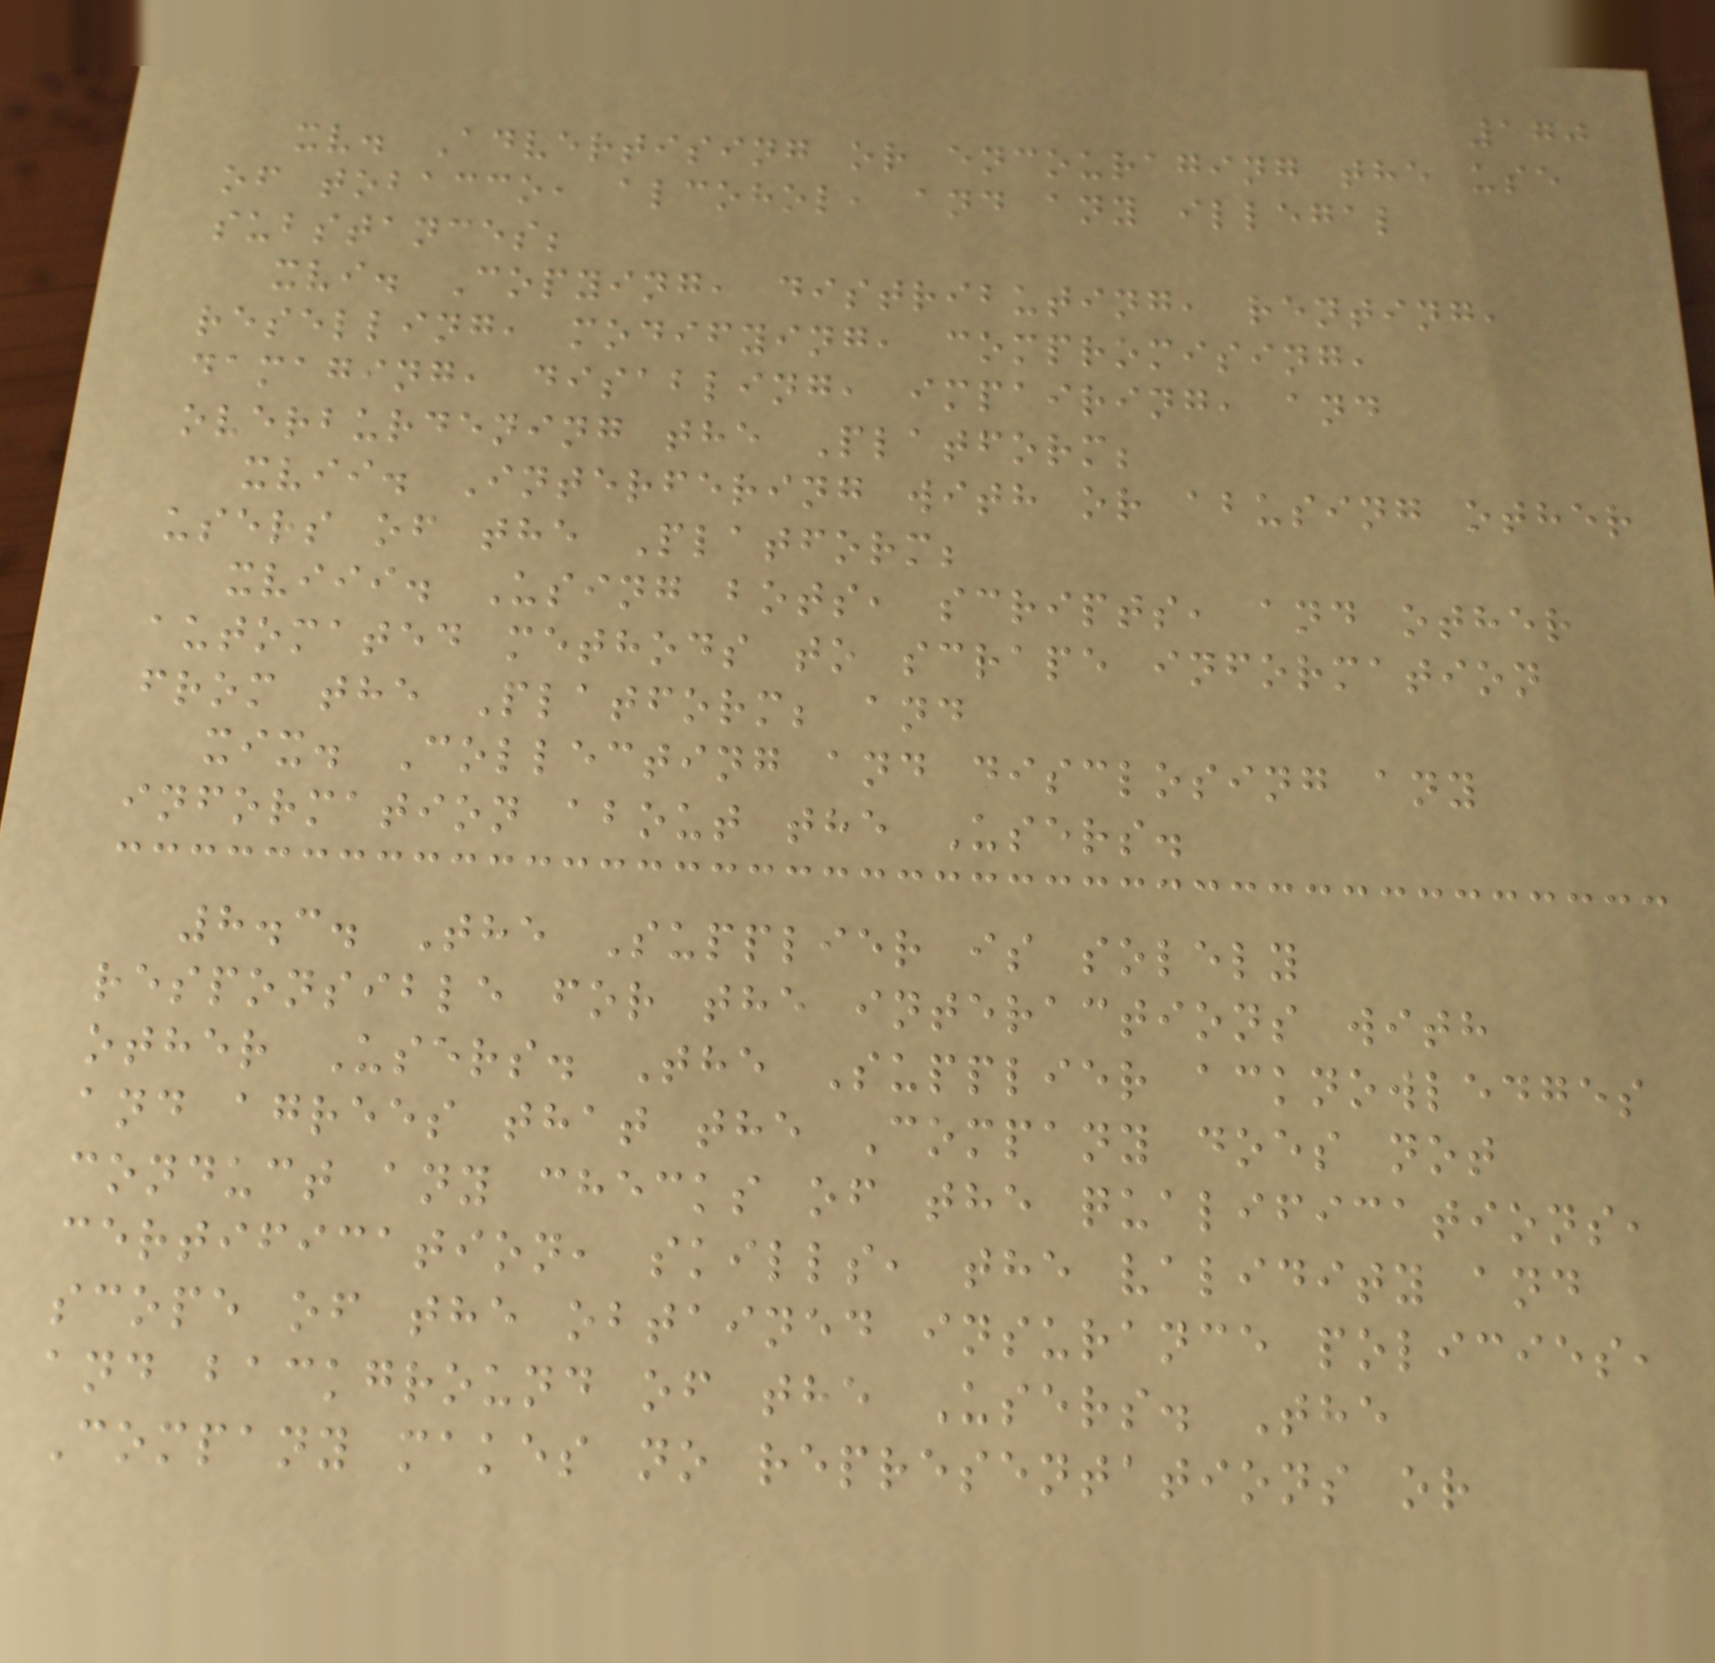170
xv. Advertising or encouraging the use
of tobacco, alcohol, and any illegal
substances;
xvi. Copying, distributing, renting,
reselling, modifying, compromising,
damaging, disabling, impairing, and
overburdening the Platform;
xvii. Interfering with or abusing other
users of the Platform;
xviii. Using bots, scripts, and other
automated methods to scrape information
from the Platform; and
xix. Collecting and disclosing any
information about the Users.
8.3. The Supplier is solely
responsible for the interactions with
other Users. The Supplier acknowledges
and agrees that the Company does not
conduct any checks of the qualifications,
certification, skills, the validity and
scope of the obtained insurance policies,
and background of the Users. The
Company makes no representations or
